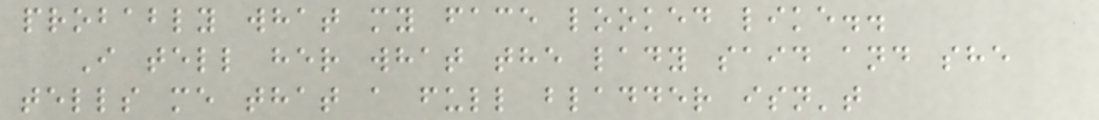probably what my face looked like..
I tell her what the lady said and she
tells me that a full bladder isn't
